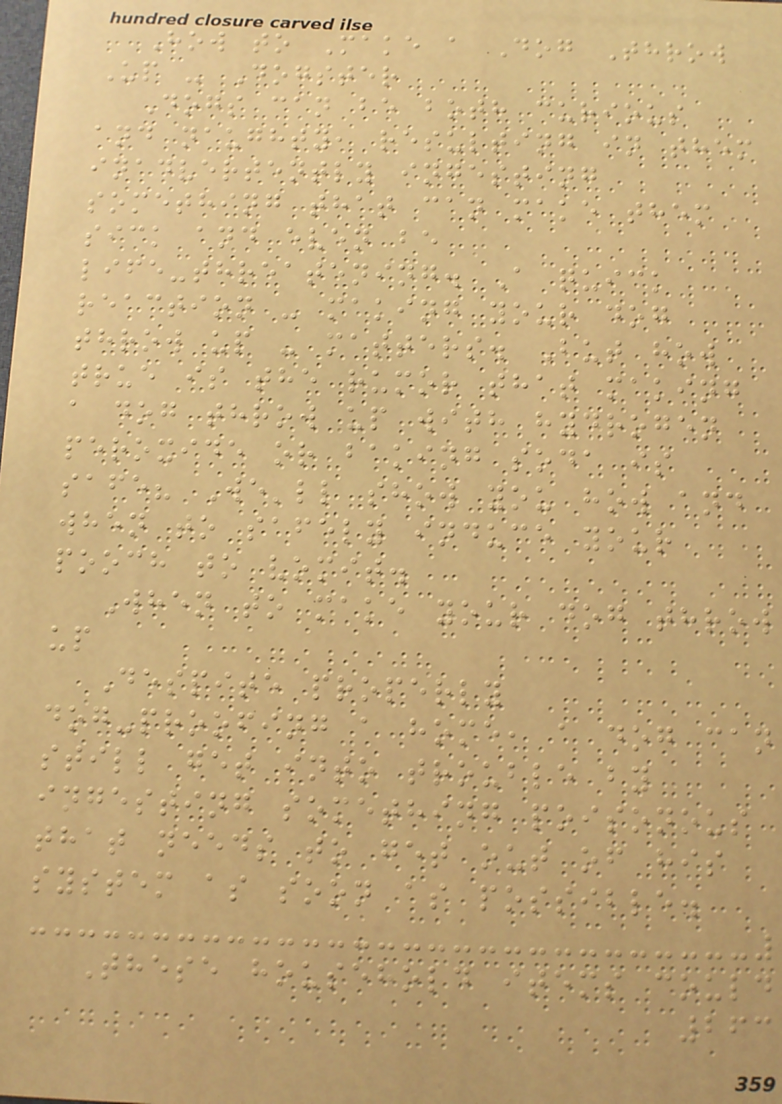How to Make a Dog Throw
Up - Dogster
Dogs can be both curious
and naughty, resulting in them
inadvertently ingesting
something that can make them
sick and even be
life-threatening. A quick
reaction - making your dog
throw up - matters. But how
true is the rumor that making
a dog throw up with hydrogen
peroxide or baking soda is
safe? We'll show you how and
when to safely induce your
pooch to vomit.
When to make your dog throw
up
Despite properly
dog-proofing a home, a dog can
still get into trouble by
ingesting something poisonous
that needs to get out of his
system as soon as possible.
These household items could
263
